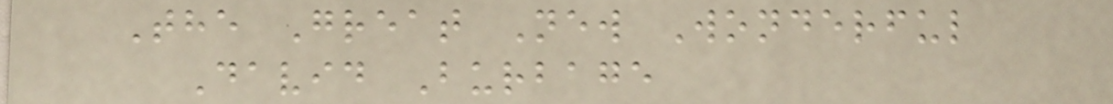The Great New Wonderful
David Burbage
